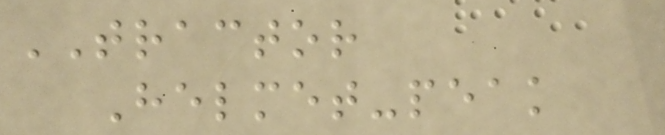TRACTOR
Helmet-peak
